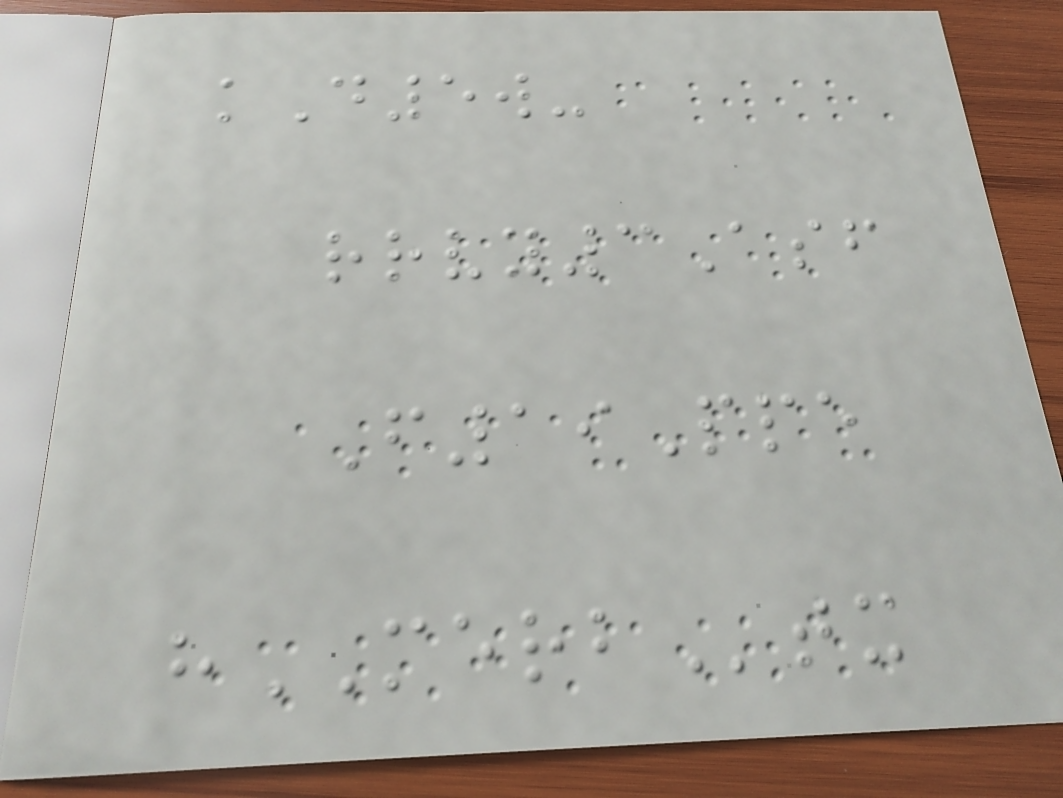kD5w-
rrvy3Asf
F19Ppe
hMERBtx
